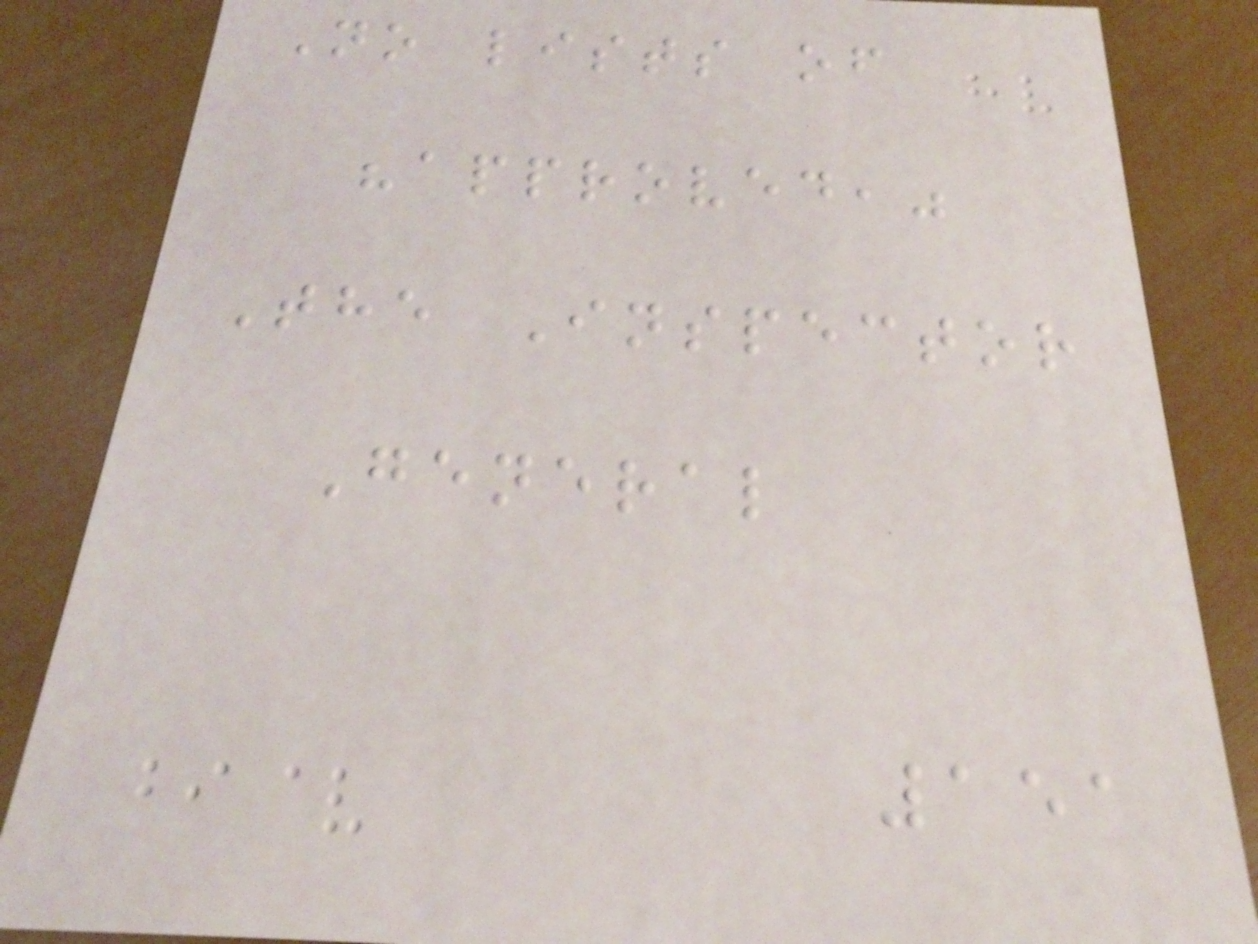No lists of
"approved,"
The Inspector
General
151
